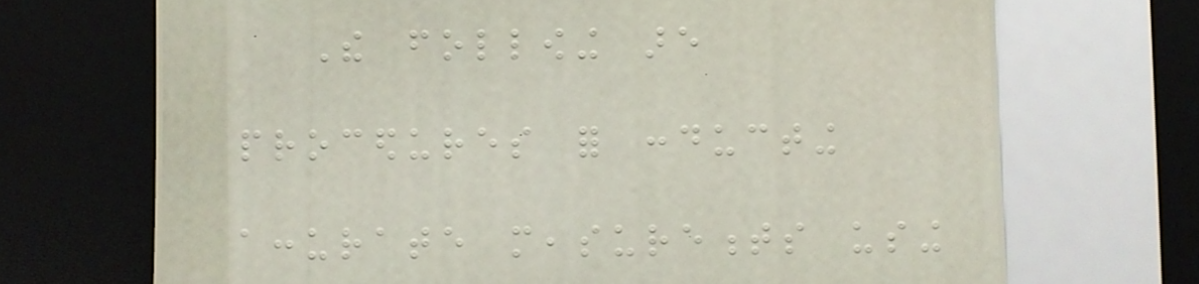The following are
procedures for conducting
accurate measurements using
